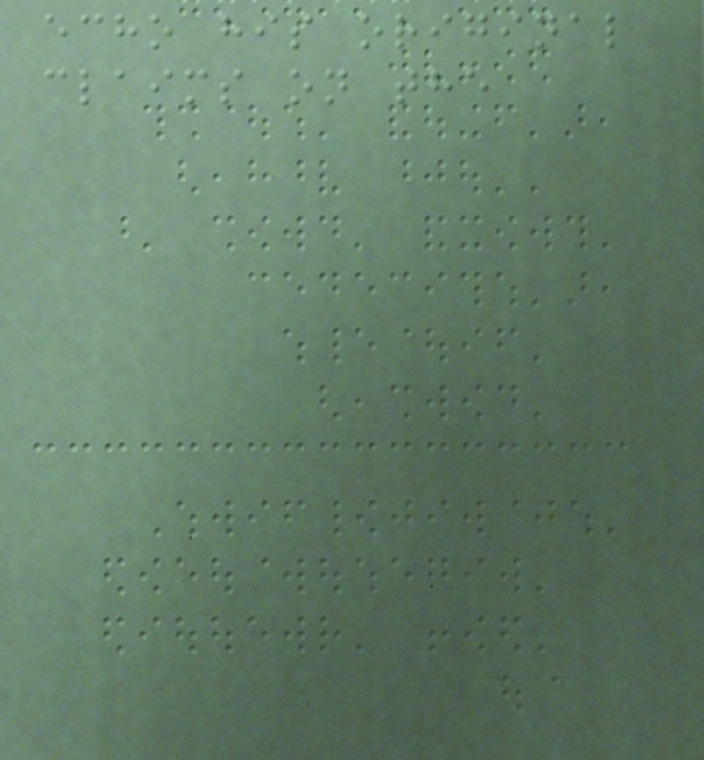echo his original
claims on the
